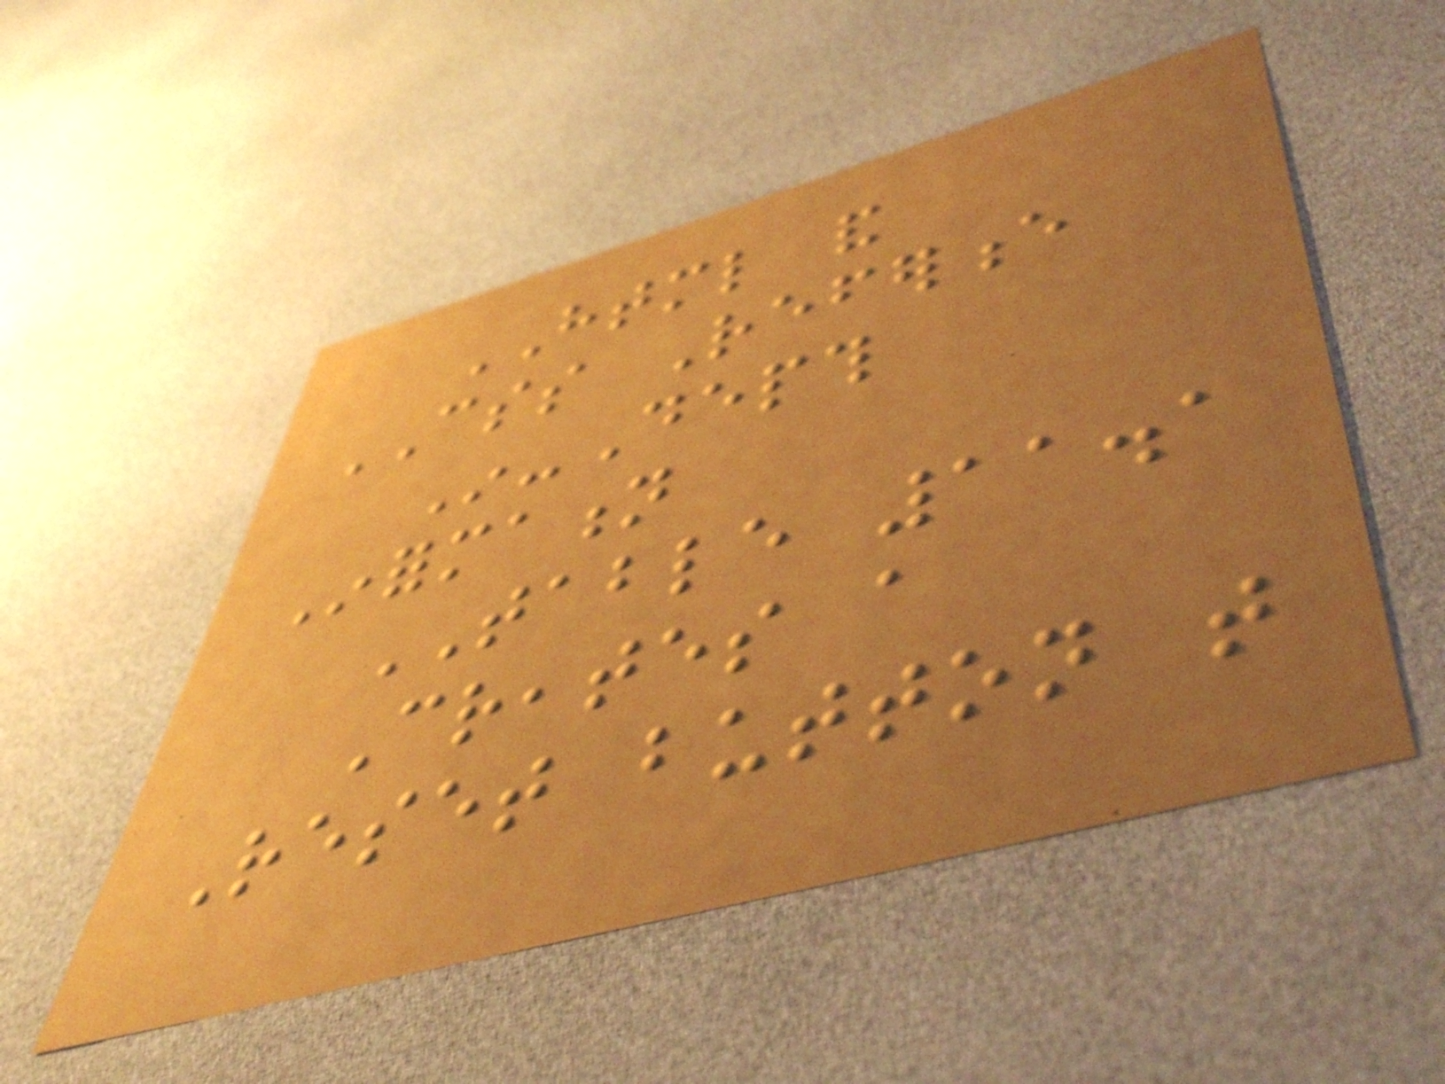HTML and
CSS Reference
In-Depth
Information
TABLE 11.1
Creates a
Reset button that
